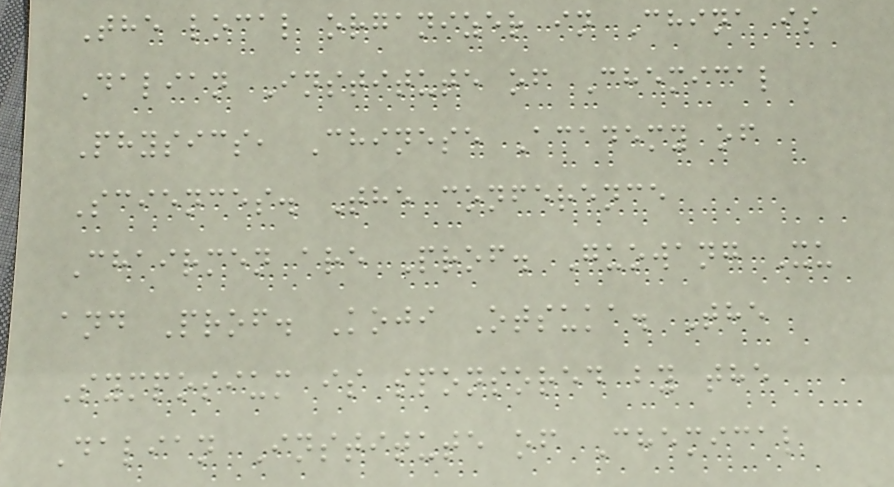The local organizer in China is
Dalian Institute of Chemical
Physics, Chinese Academy of
Sciences. The conference
Chairmen are Prof. Guowang Xu
and Prof. Koji Otsuka. The
Symposium is sponsored by the
Dalian Institute of Chemical
